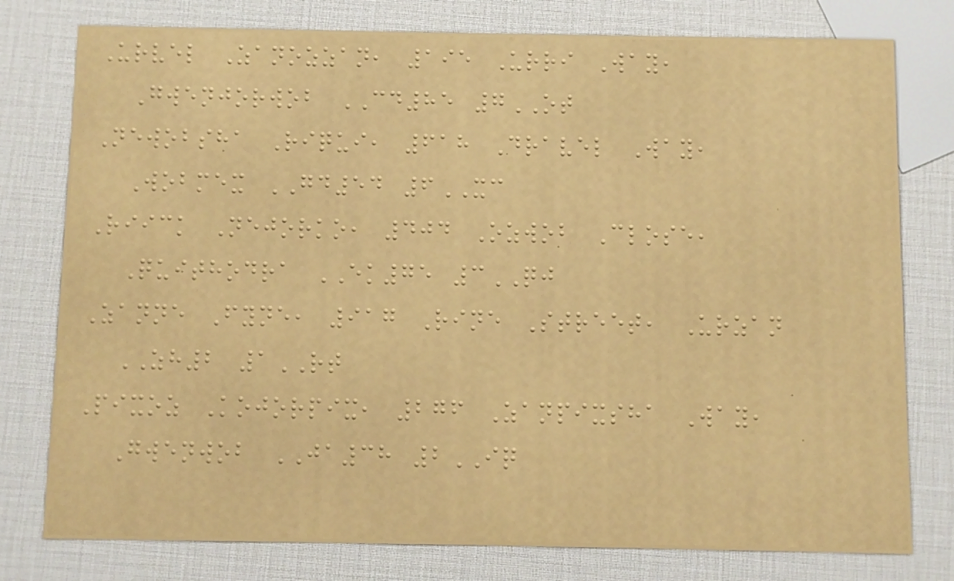Urvel Zanozzan, 195 Urri Way,
Gwenjorwob CD85 7OT
Newobsha Riqui, 618 Dravel Way,
Wobmex GD54 6XC
Riick Nejorko, 404 Ozwob Close,
Quithodra EK75 3QJ
Zanne Fyne, 917 Rine Street, Urzan
ZH2 1RT
Pixoz Kojorpix, 276 Zanpixsha Way,
Gwenwob JA38 2IQ
